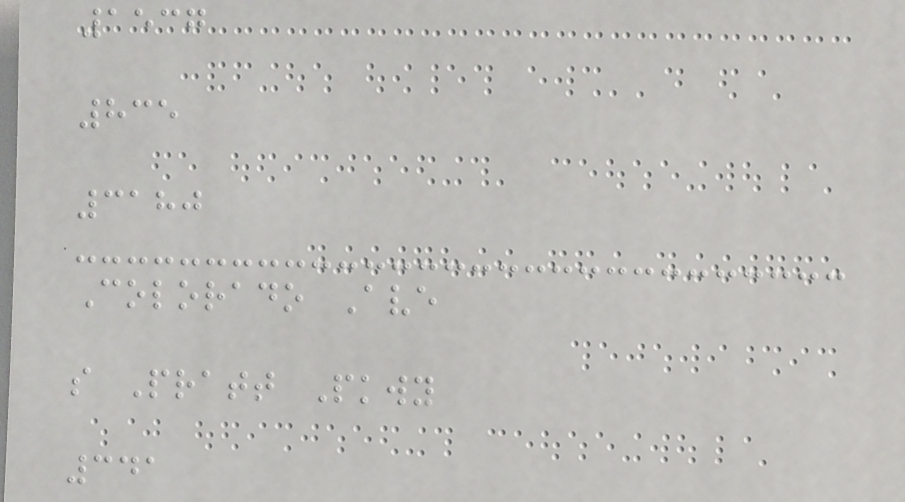1537
835
3180
Colorado Ave
s Pratt Pkwy
341
